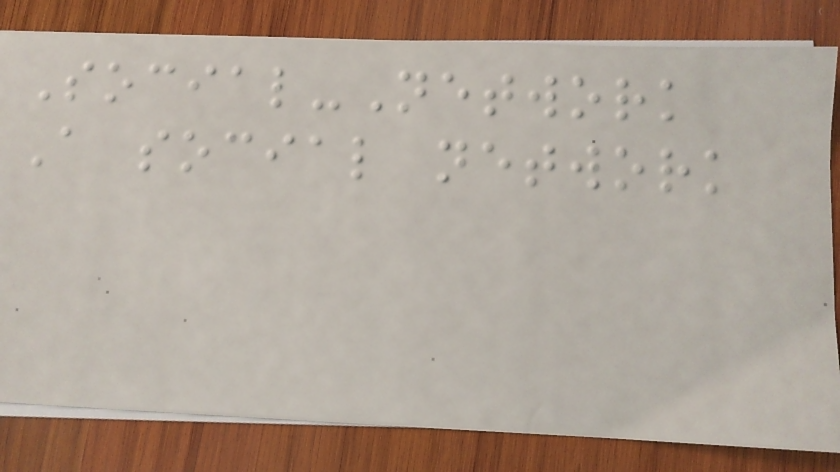Social-Network
A social network
